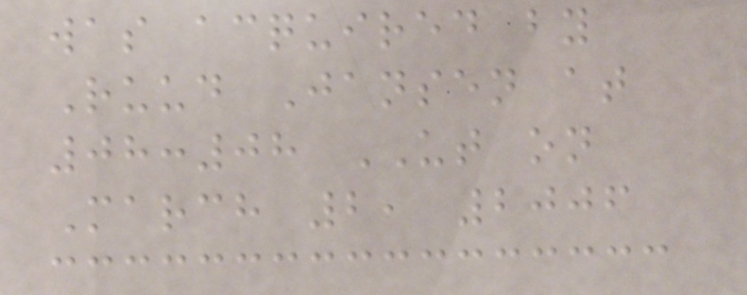was acquired by
Ruud Jansen at
08:08 UT on
March 2, 2006
